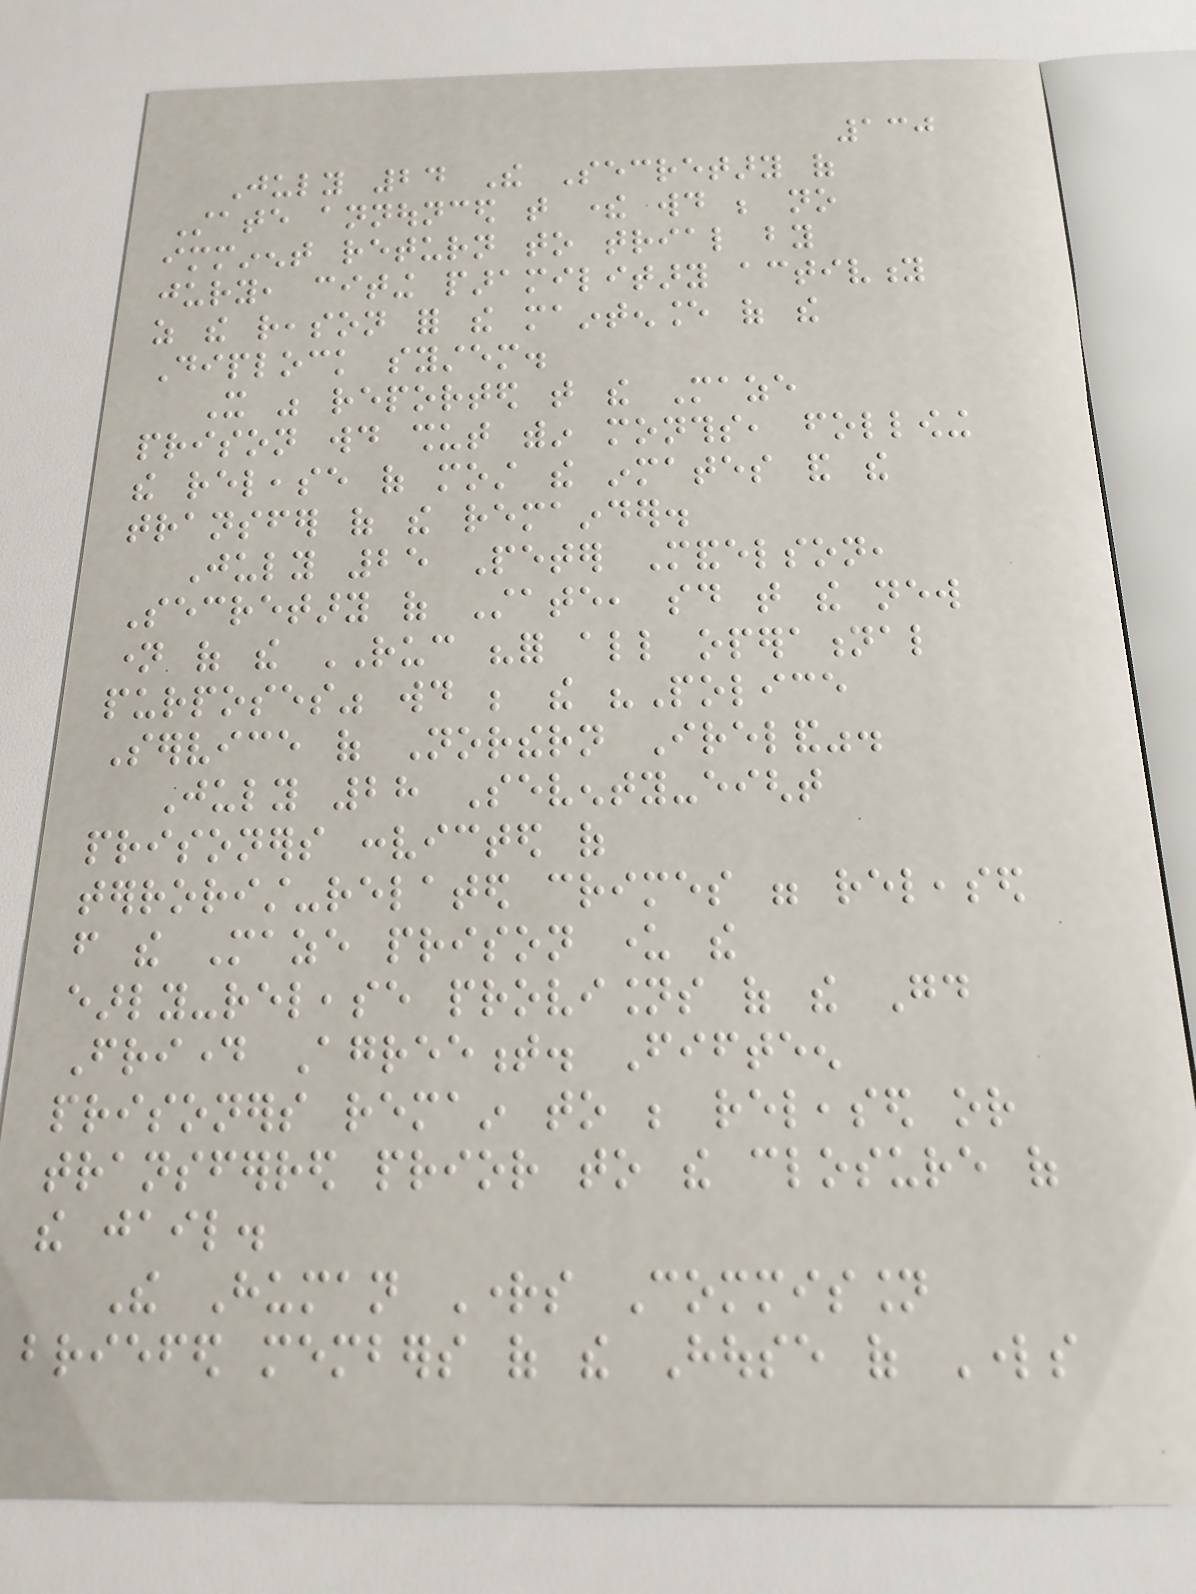130
July 24 The Secretary of
State announced that there would be no
imminent return to trial by
jury, citing paramilitary activity
as the reason for the maintenance of the
Diplock system.
It was reported that the Maze
prison would shut within months, following
the release of most the inmates and the
transfer of the remainder.
July 25 Peter Mandelson,
Secretary of State, said that the new
name of the RUC "for all operational
purposes" would be the "Police
Service of Northern Ireland".
July 28 Seventy-eight
prisoners convicted of
terrorist-related crimes were released
from the Maze prison under the
early-release provisions of the Good
Friday Agreement. Fifteen
prisoners remain to be released or
transferred prior to the closure of
the jail.
The Human Rights Commission
briefed members of the House of Lords
